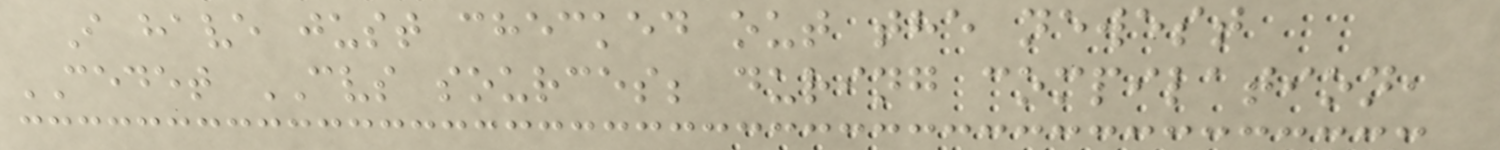I have just checked out the newest
CEDET CVS sources; during compilation,
